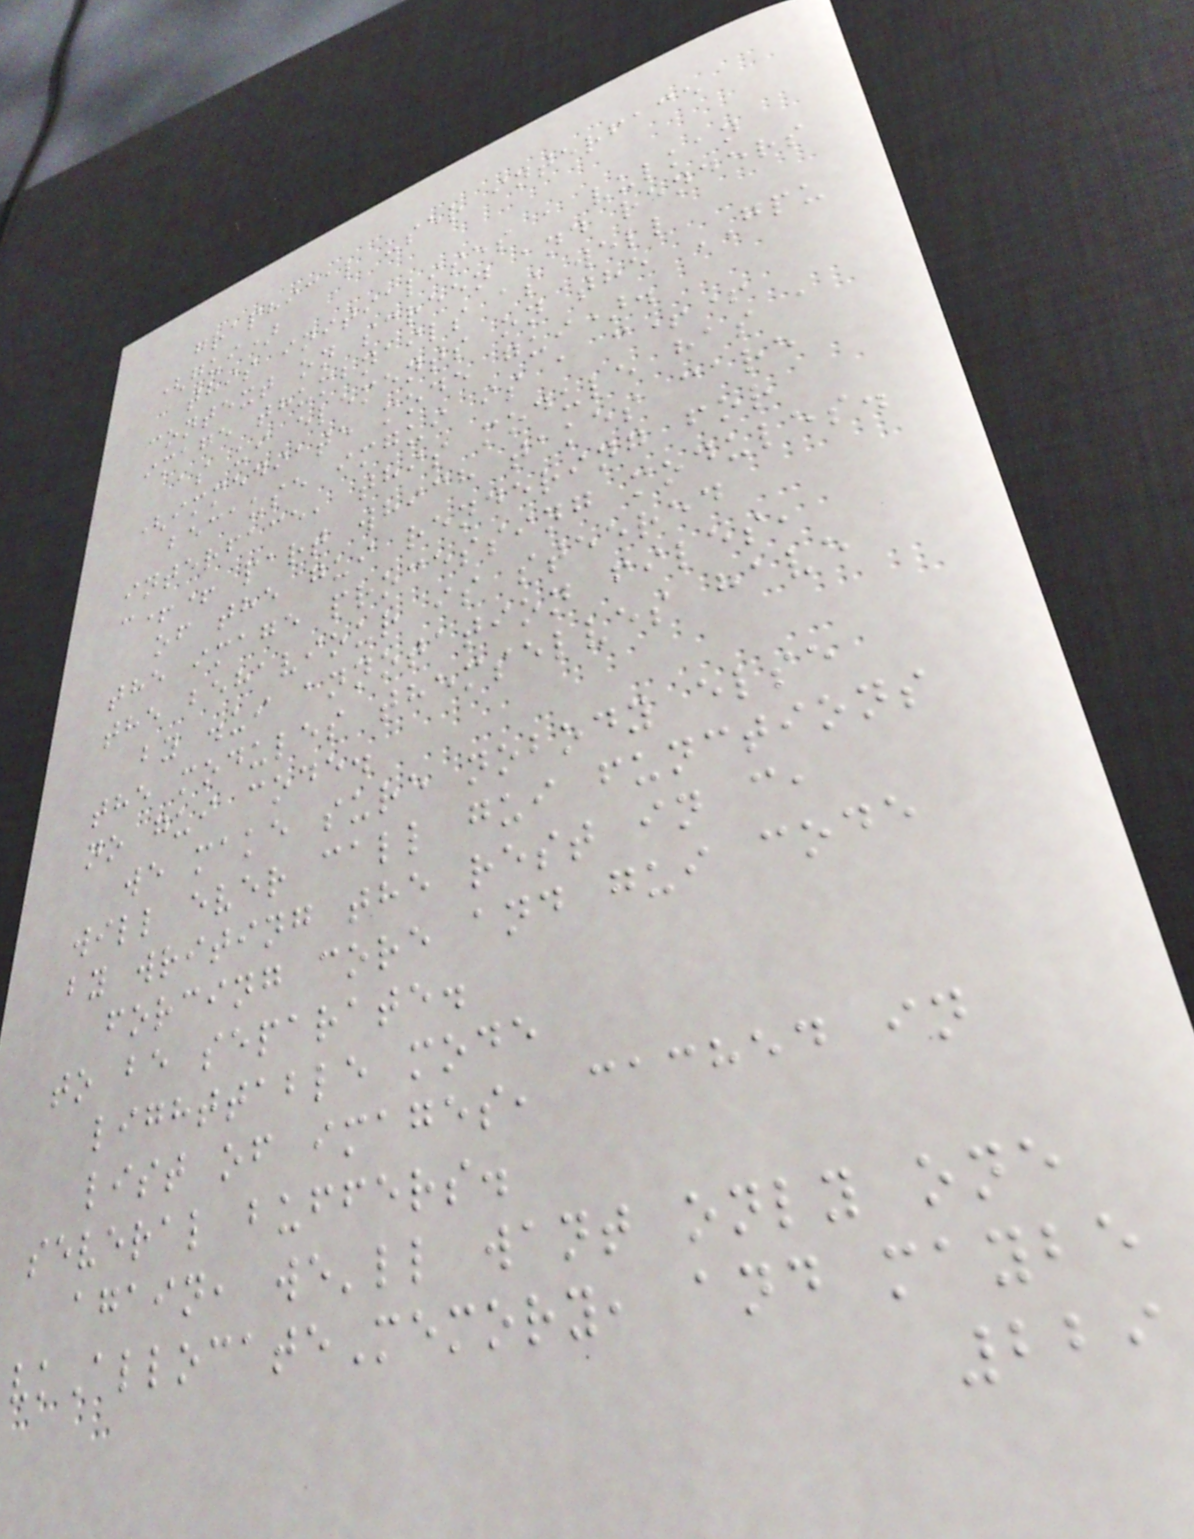graphical user interface
(gui)
this initialises a vulkan
context on screen and renders
image thumbnails as well
as ui elements on the GPU
(immediate mode gui).
because imgui is a c++
interface, this module has a
c++ part which takes care
of the gui rendering for
the image processing modules.
the behaviour is steered
by .ui annotation files,
the modules themselves have
no gui code.
we make sure nobody else
will ever call gui functions
by writing the rest in c,
forcing core and gui code
to be separate.
lighttable mode
list of images, cached in
several buffers.
again, we'll want only one
vkAllocateMemory, and maybe
229
